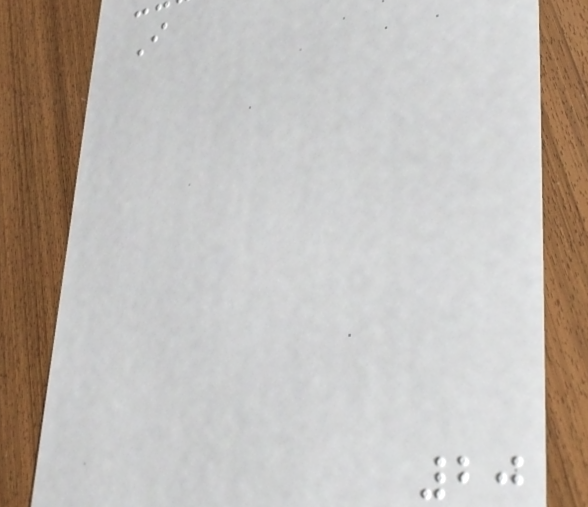I
20
